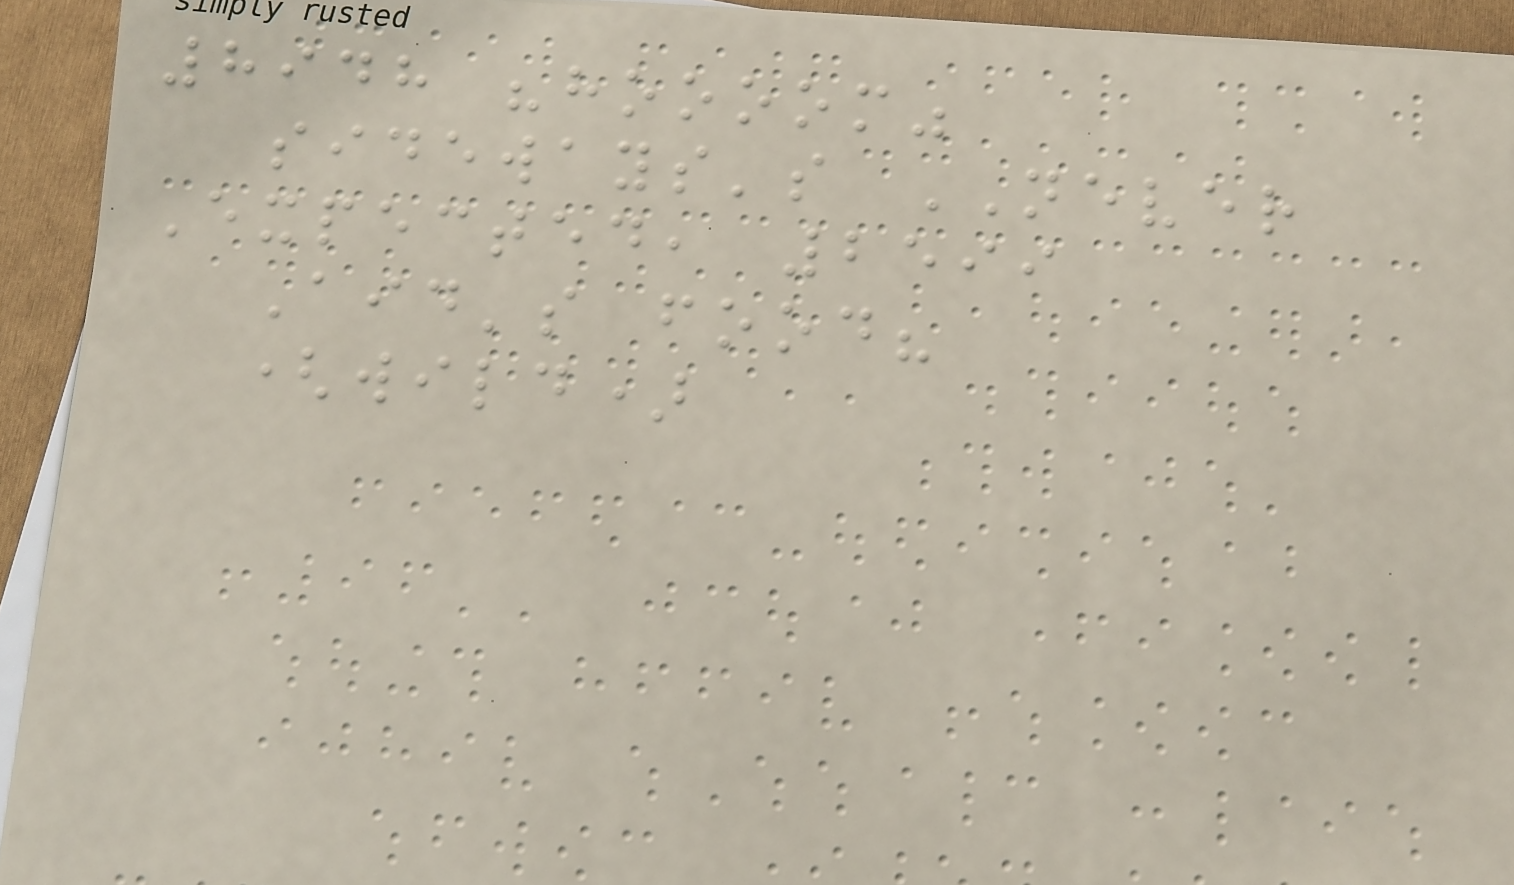8948 "hoooom"
sideways's NEVER
Expected, 2599
Aid's food?
(wild)
